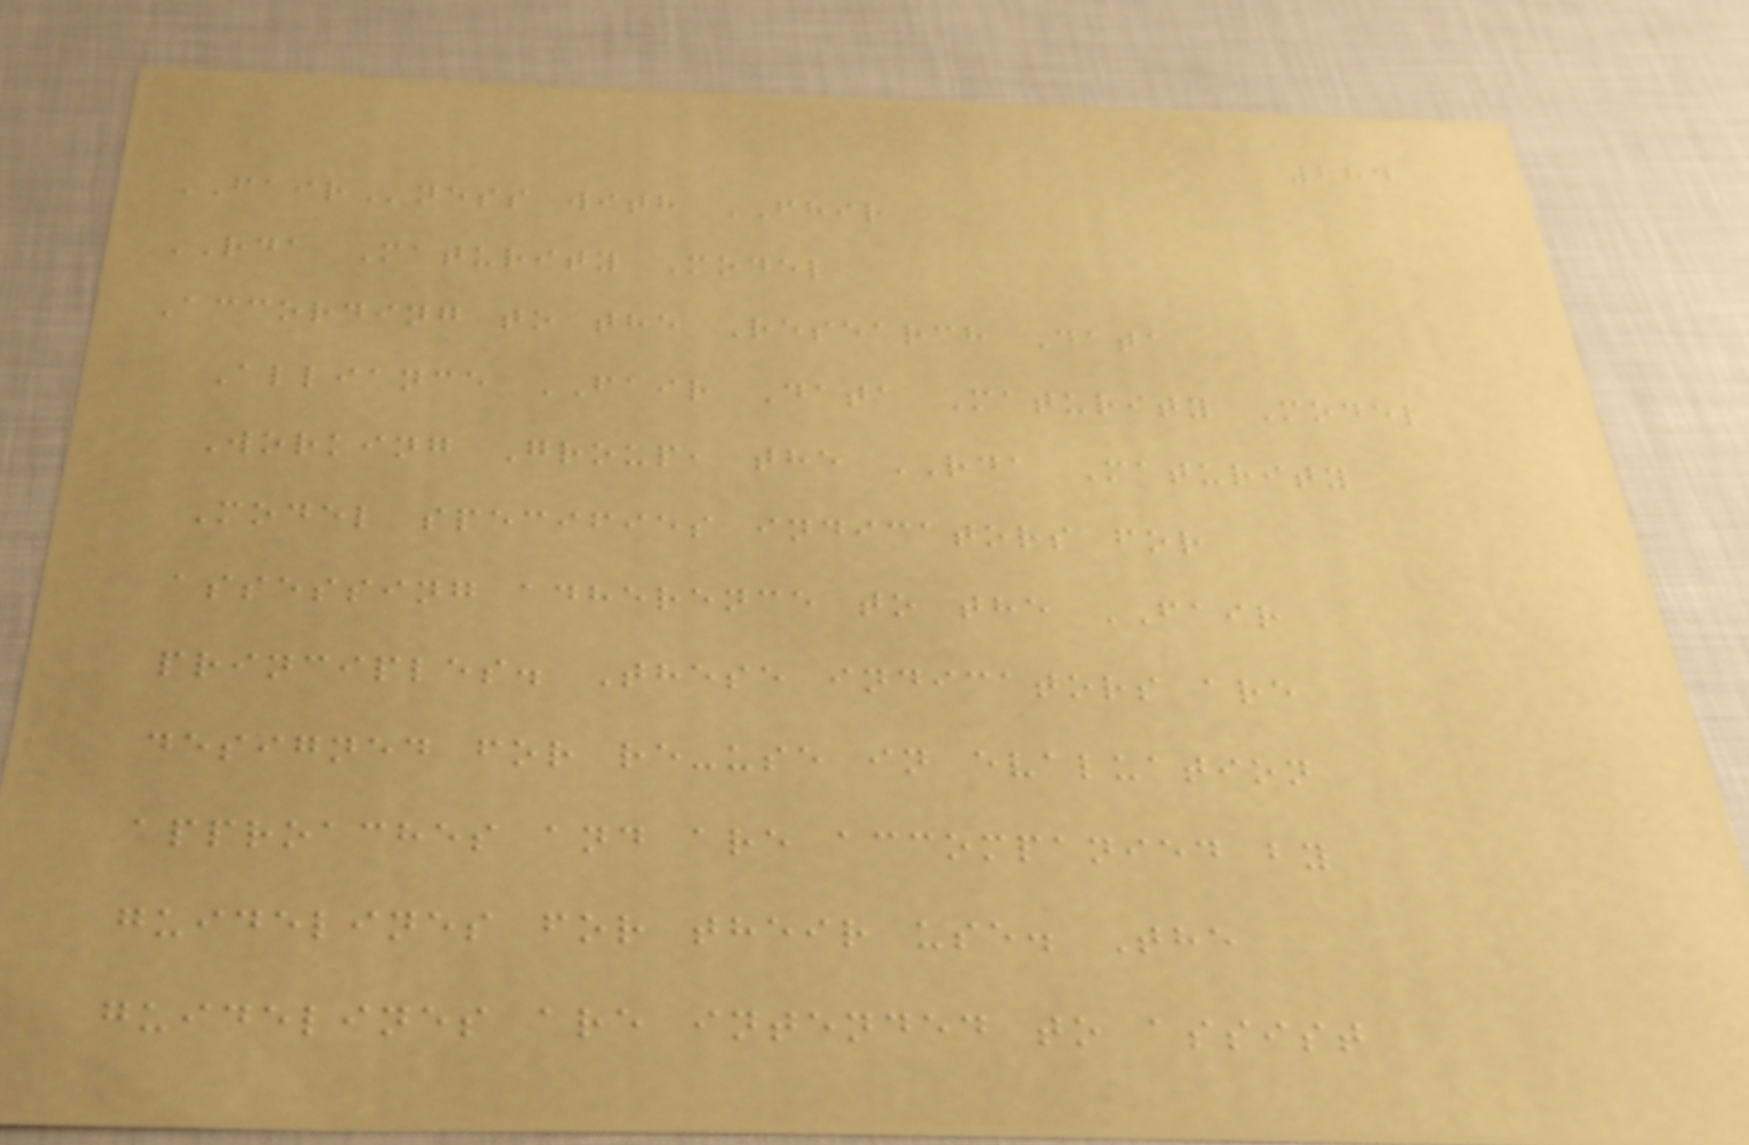284
FAIRness with FHIR
RDA Maturity Model
According to the Research Data
Alliance FAIR Data Maturity Model
Working Group, the RDA Maturity
Model specifies indicators for
assessing adherence to the FAIR
principles. These indicators are
designed for re-use in evaluation
approaches and are accompanied by
guidelines for their use. The
guidelines are intended to assist
